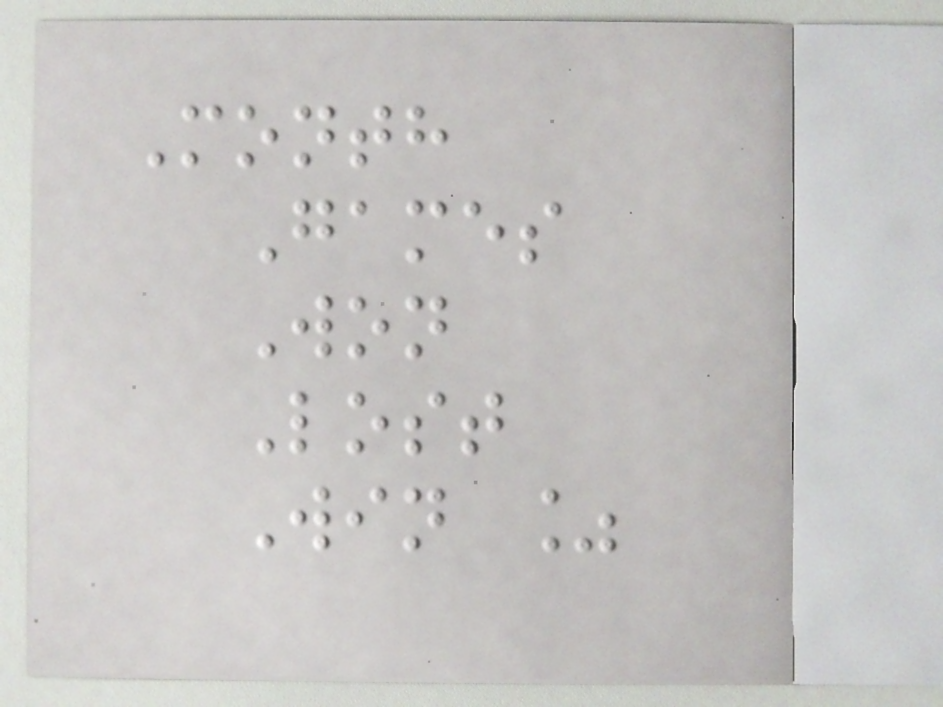Month
Games
Won
Lost
Win %
